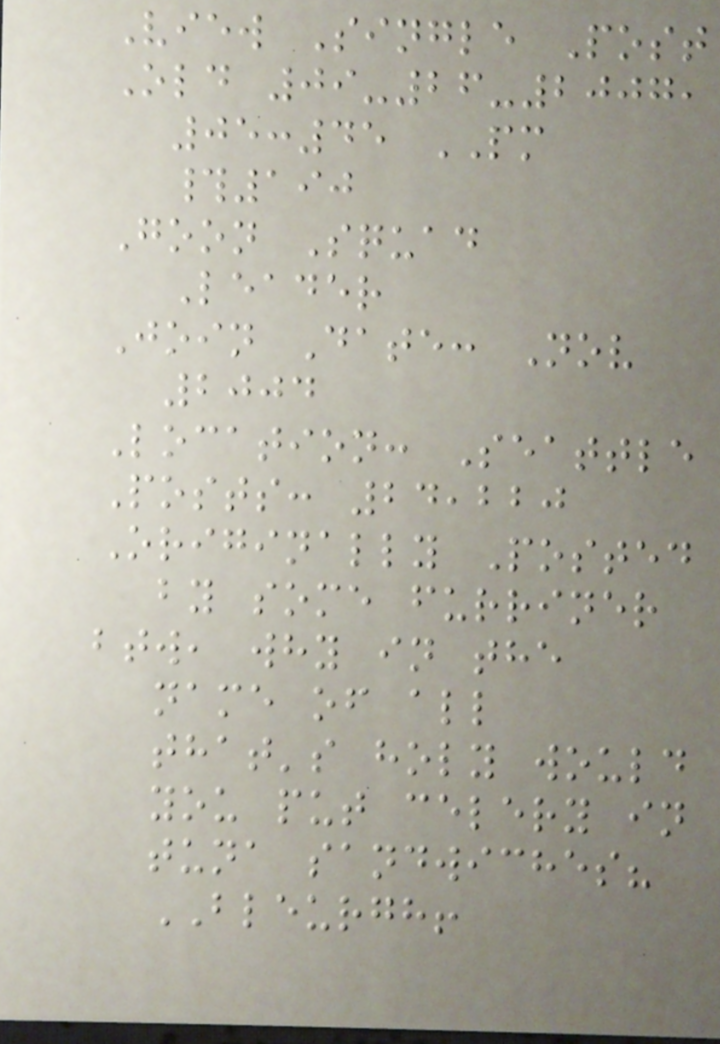View Single Post
Old 09-26-2007,
05:45 PM
#190
Goon Squad
Leader
Join Date: Nov
2004
Location: Seattle
Posts: 24,220
Originally Posted
by some furriner
btw, why in the
name of all
that's holy would
you put celery in
tuna sandwiches?
BLEURGH!
